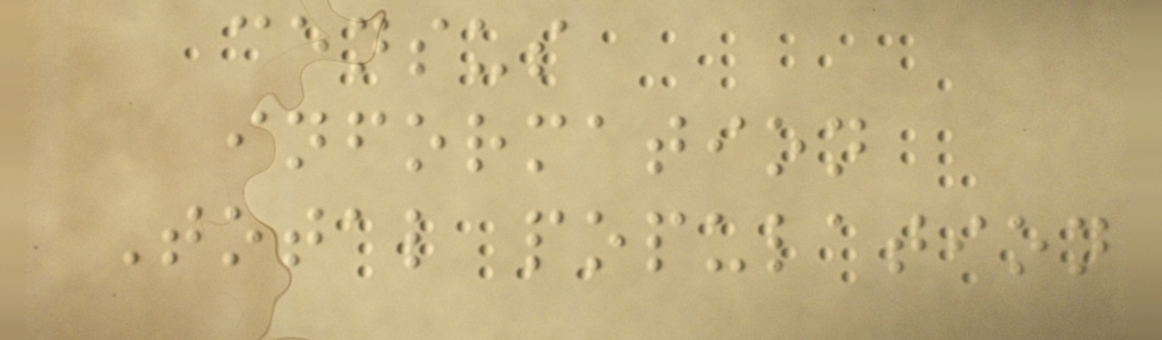census
information
Total population
